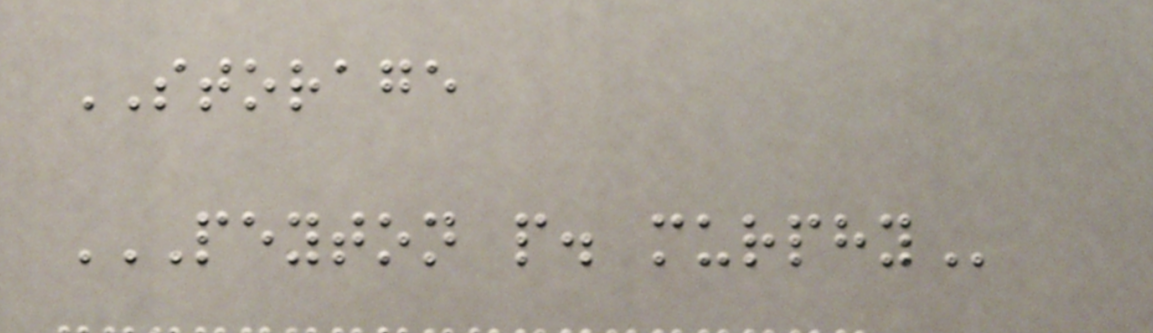STORAGE
PEYTON P. MURPHY
